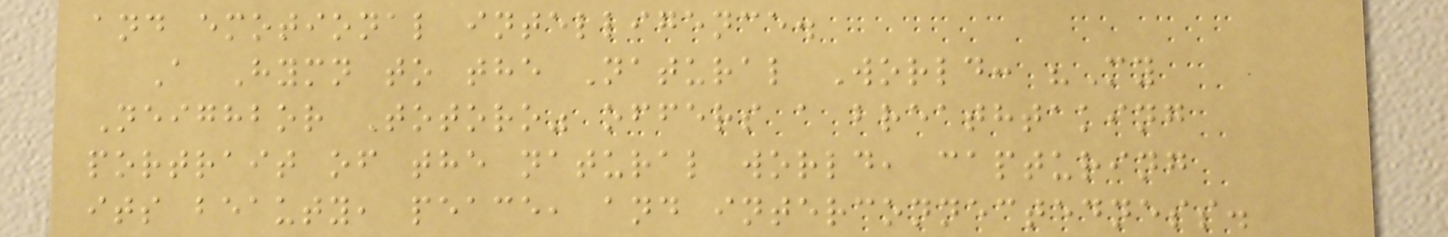and emotional intelligence.
A Hymn to the Natural World: "My
Neighbor Totoro" offers a breathtaking
portrait of the natural world, capturing
its beauty, peace, and interconnectedness.
